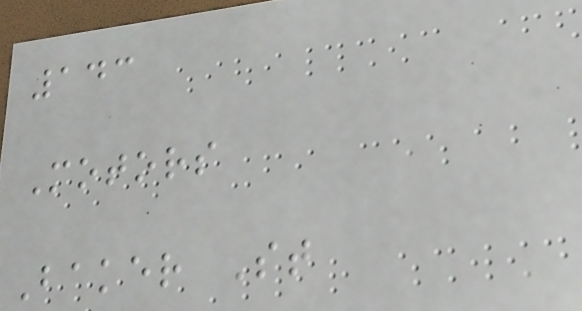143
Motors
Baker St
